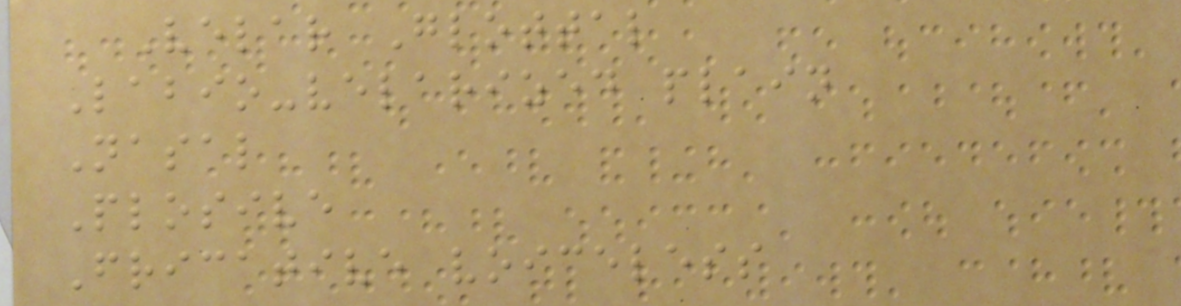Velar Glottal
Labio-velarized plain
Nasal
Plosive
Fricative voiceless
